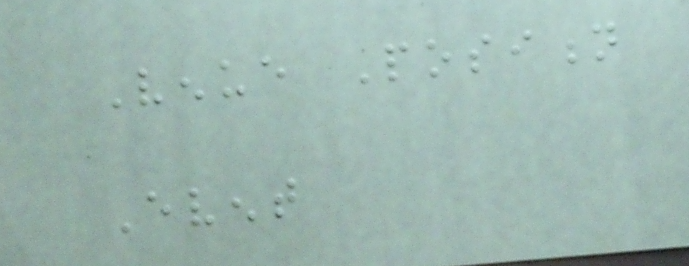Venue Position
Event
